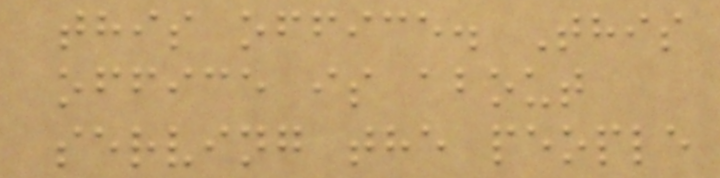this office. This
office is about
serving the people
